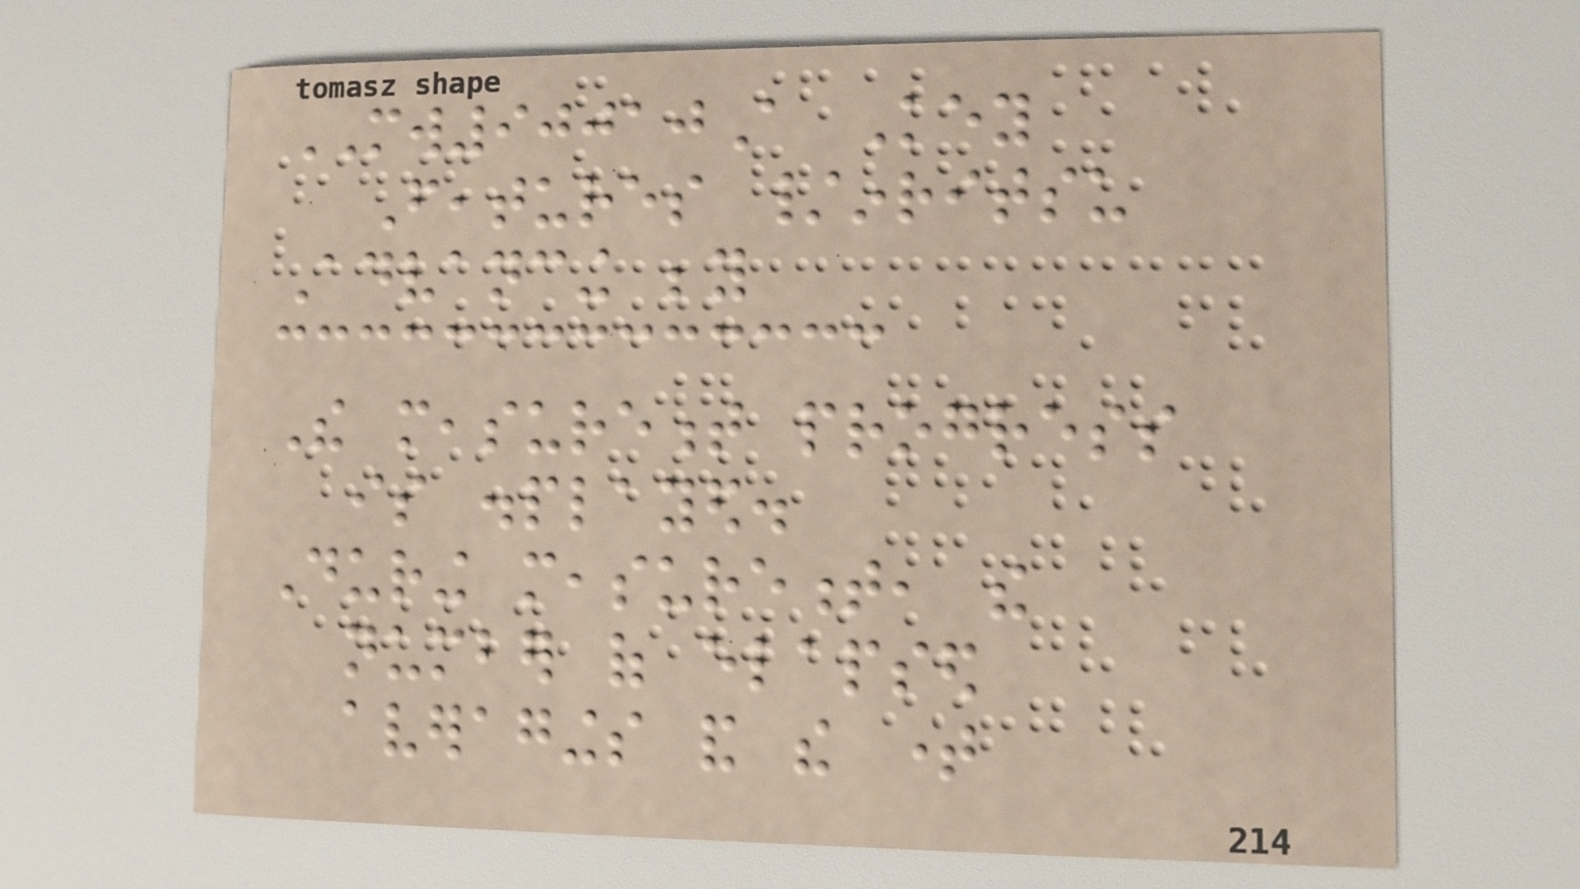MW90010A Key
Features /inritsu
Advancing beyond
The measurement progress
is displayed.
During measurement, the
number of elapsed
averagings and the time
